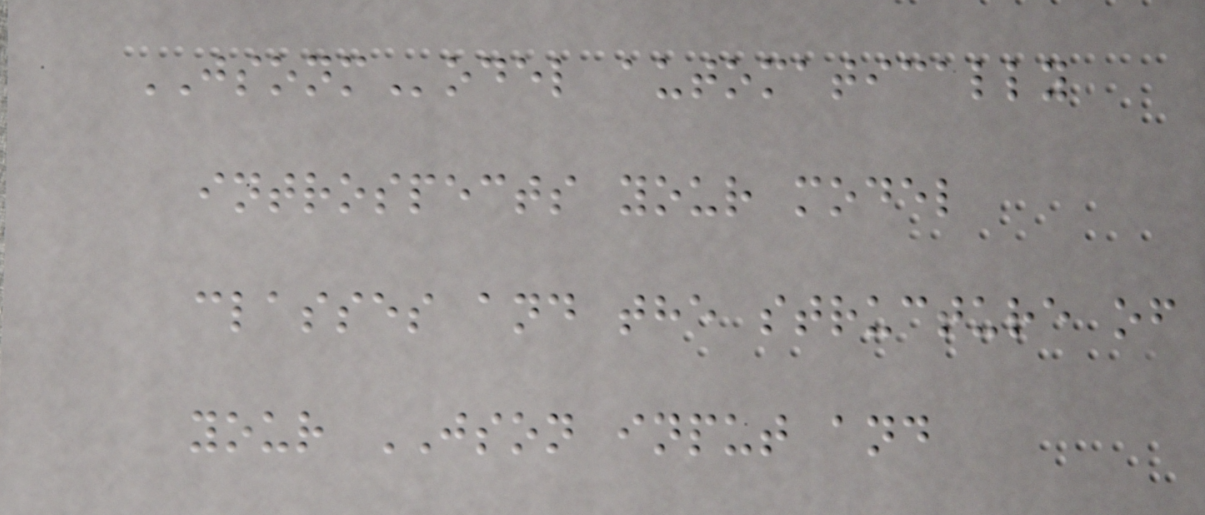JSONModel automatically
introspects your model
classes and the structure of
your JSON input and
